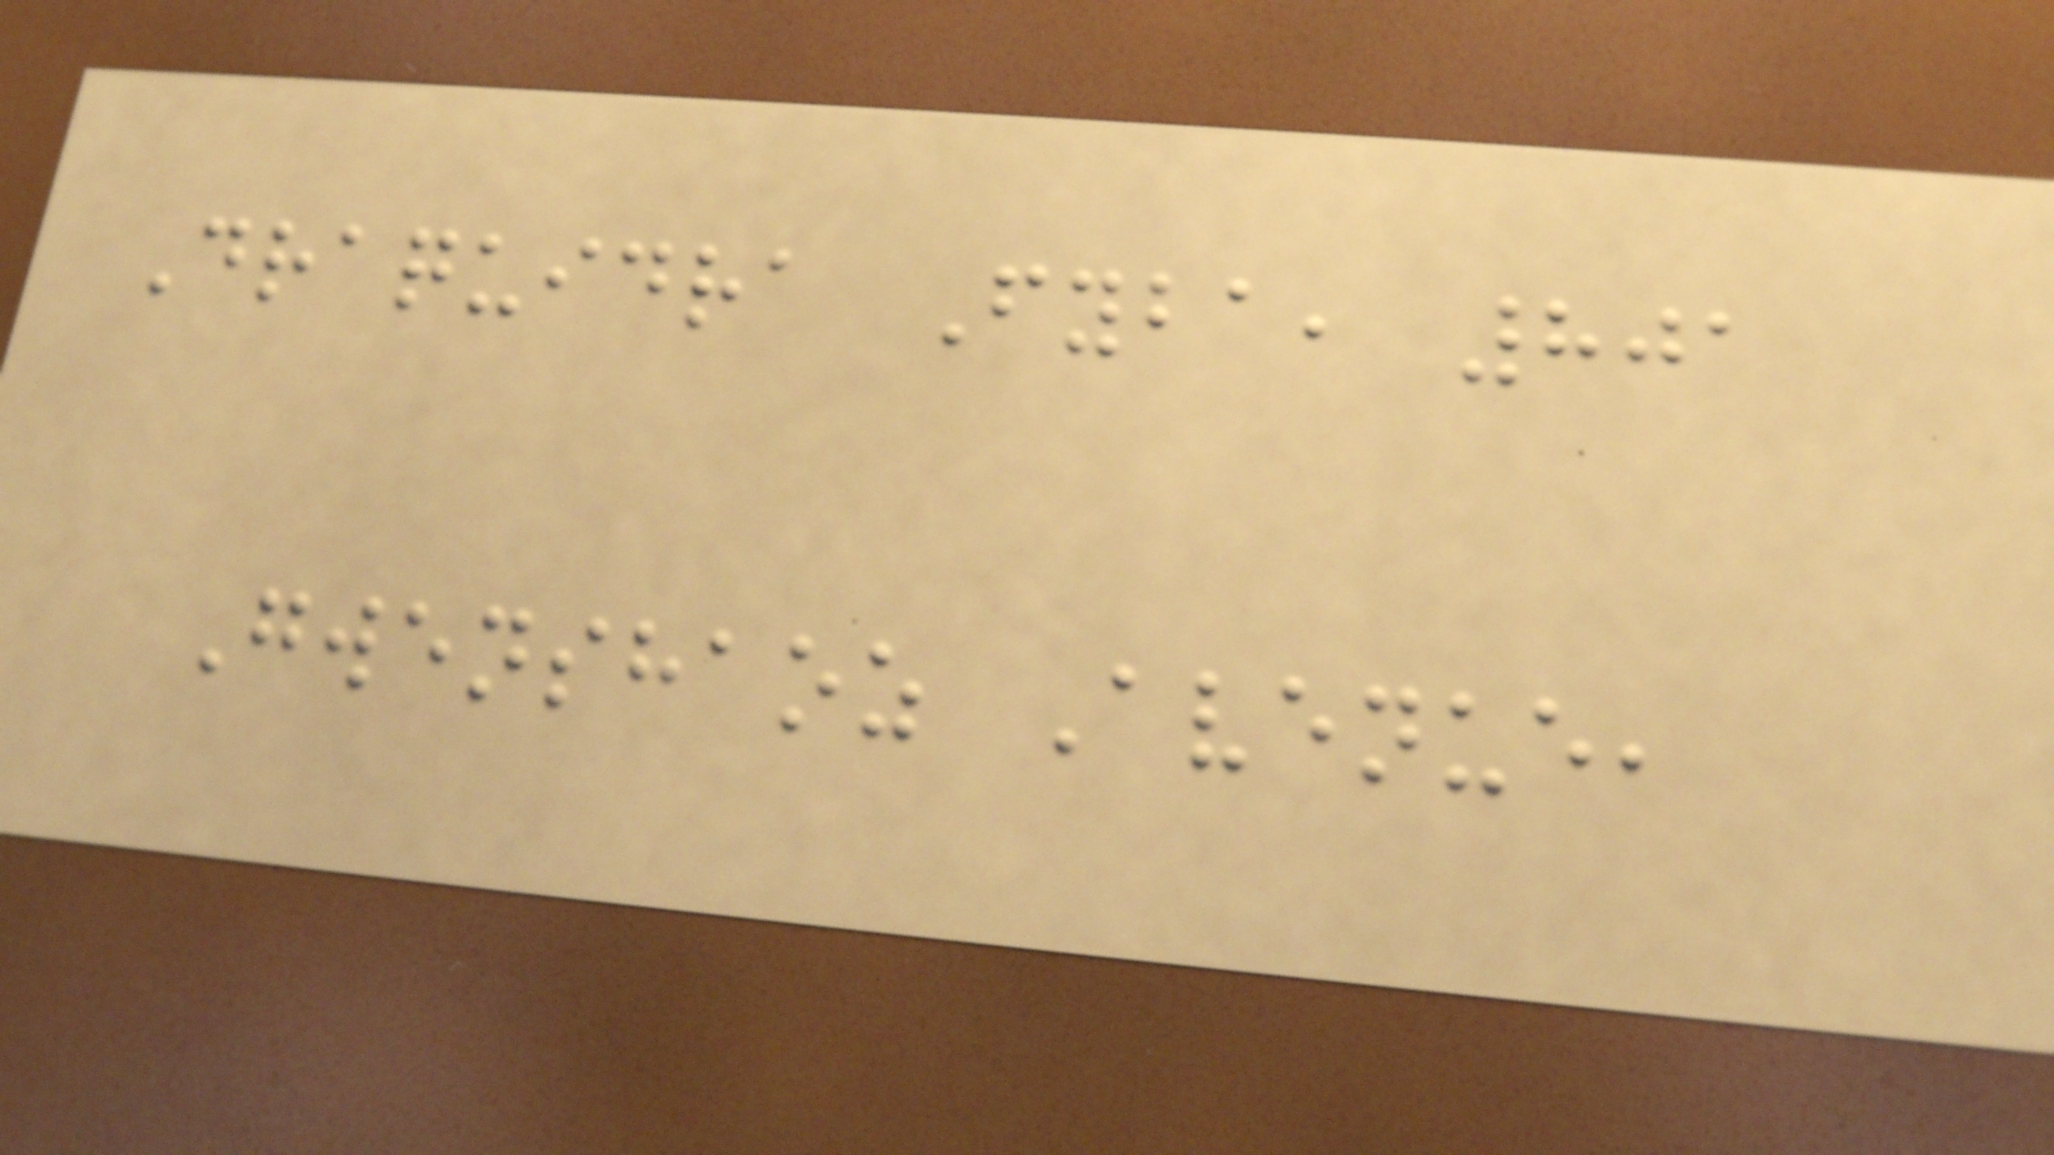Draquidra Fyba, 801
Gwenshaoz Avenue,
